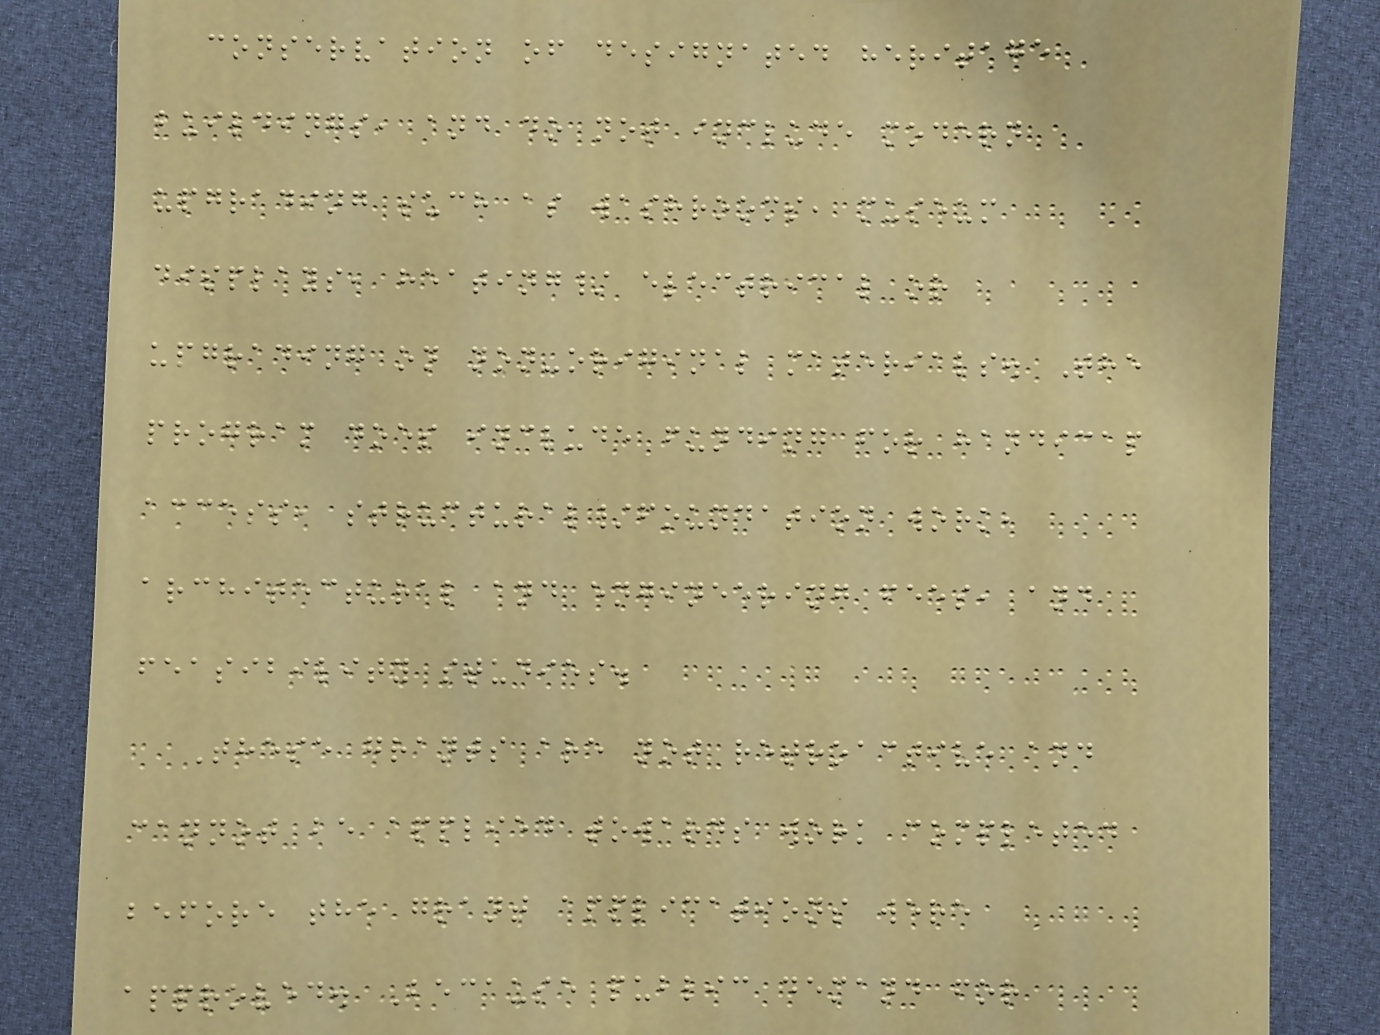conservation of designated heritage
buildings, and do not include modern
upgrading such as washrooms, museum
displays, heating/ electrical or
upgrading on non-original materials. The
program does include funding for handicap
access, structural/foundation work,
architectural and engineering fees, and
feasibility studies.
These grants are not retroactive and
cannot be applied towards work completed
before the grant applications were
approved. Because public demand for
